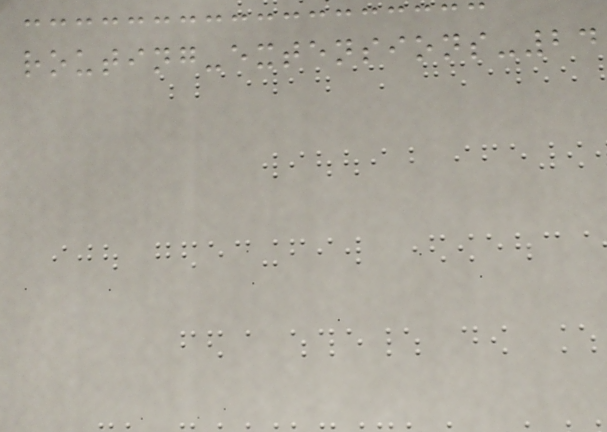routing-extensions-24
